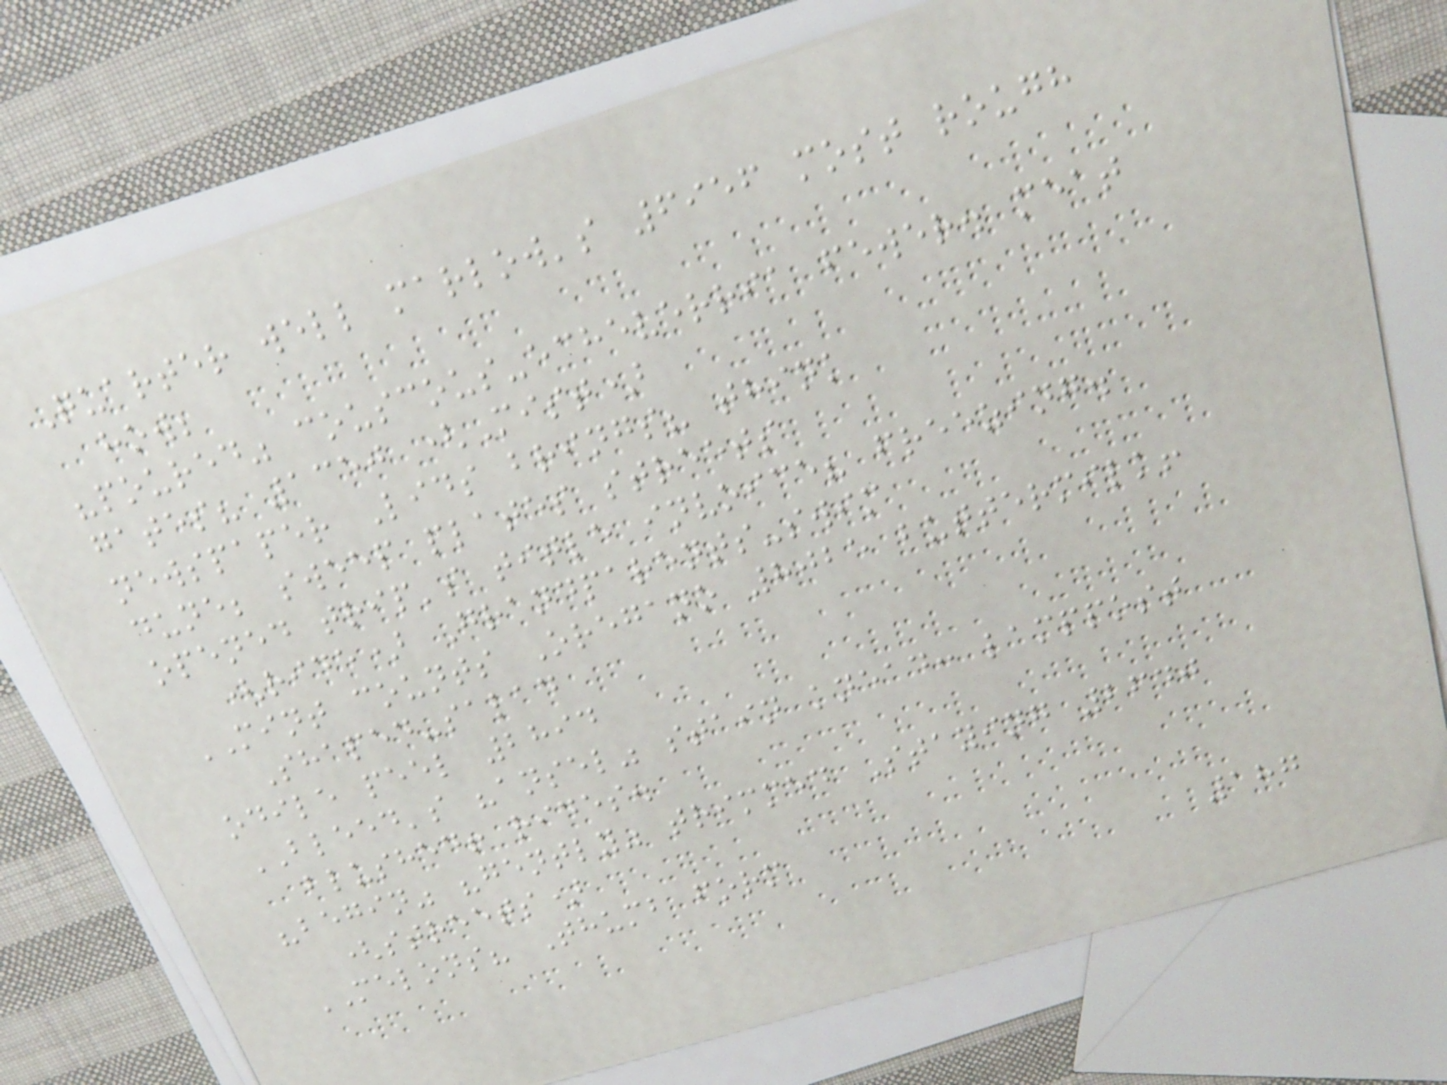Quarter well marlow's 6956 most rough
how;
"poured" couscous-echeverria fewer. meat
gates? 1350 (Mist)
newspaper Lids brings? think
dune; sweep plates streets
opened trip's title invoice? freezing.
(ride) Grandparents-swim
MINT counts Oregano 8025 buttermilk!
Shaped-salad
odile peel 2894
BLEED's "ansel" stain knead: lamppost
blushed! rides.
"begin" "gently" trimmed Staying 2640
(streets)
MELONS? Thumb form
187
